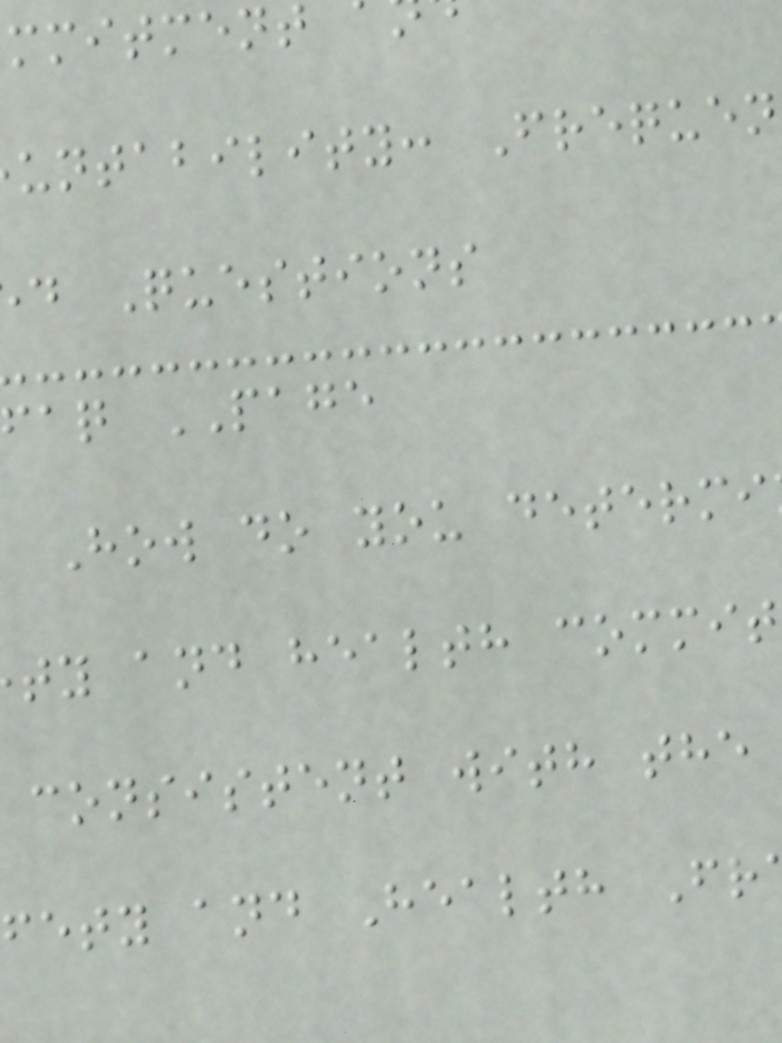mmitment
untability: Frequen
d Questions
aq PAGE
How do you determi
ty and health commit
consistent with the
fety and Health Fr
